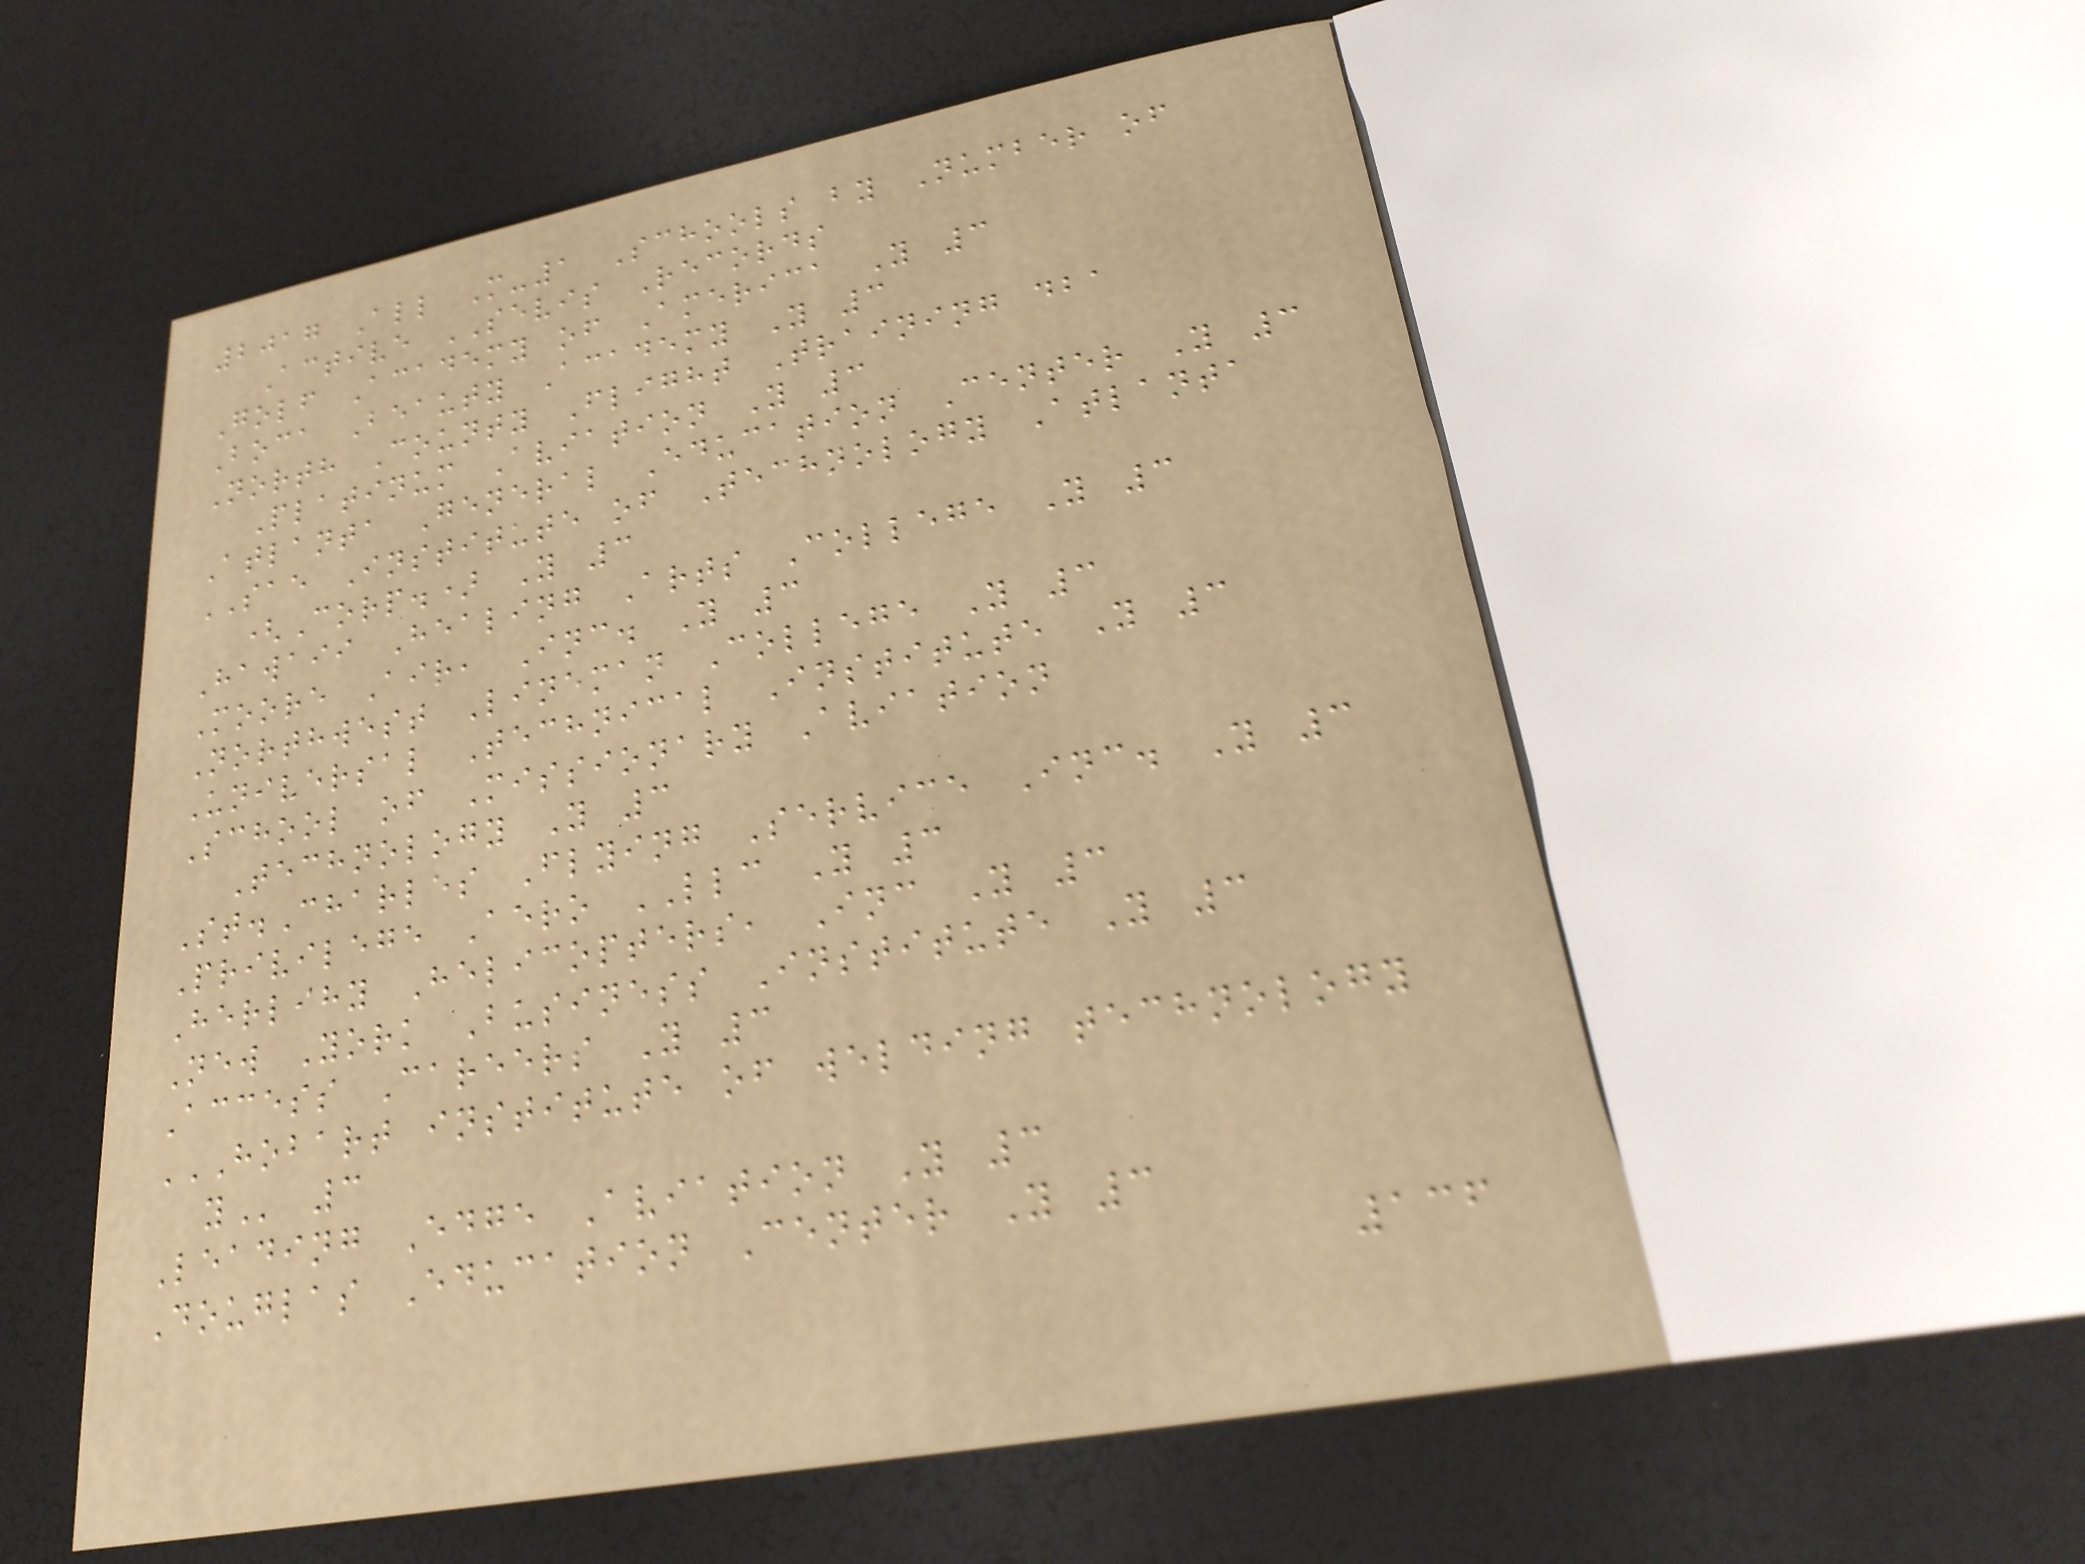2017 All M-1 Schools by Number of
Active SEVIS Records
Golf Academy of America Y 3
Boca Beauty Academy Y 3
North County Flight Training dba
Platinum Aviation Y 3
Atlanta General Education Center Y 3
SAE Institute of Technology Atlanta
(Corp.) Y 3
Hawaii Healing Arts College Y 3
Moore Air, Inc. Y 3
Northwest Lineman College Y 3
Universal Technical Institute Y 3
School of Missionary Aviation
Technology Y 3
St.Charles Flying Service Inc. Y 3
Privilege Aero LLC Y 3
Herlihy Helicopters, Inc Y 3
New York Business Institute Y 3
Access Careers Y 3
HOBART INSTITUTE OF WELDING TECHNOLOGY
Y 3
Leading Edge Aviation Y 3
Douglas Education Center Y 3
136
